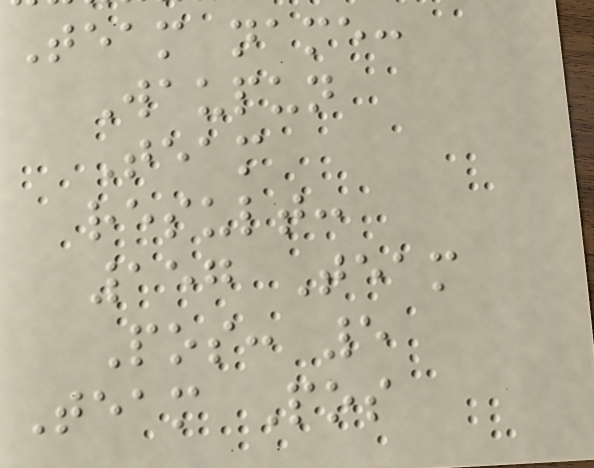Team name:
Waupun
Team
result:
157 Team
Pos: 5
Team Pos
